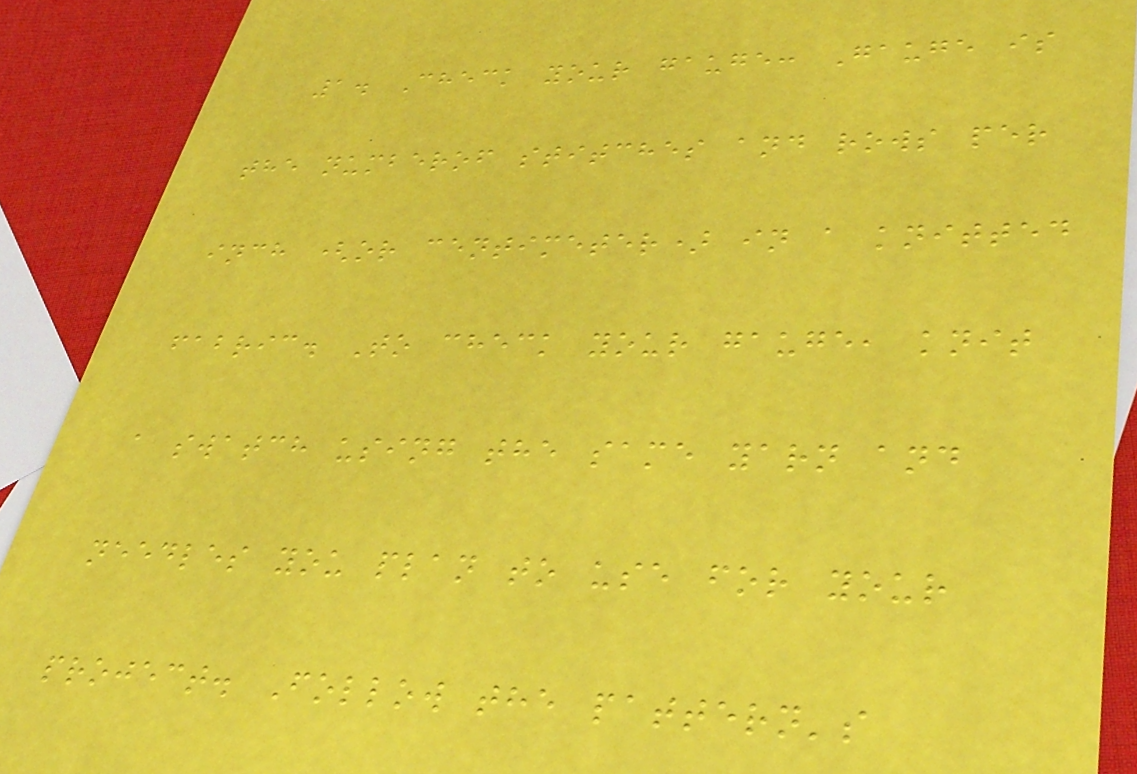1. Check your gauge: Gauge is
the numberof stitches and rows per
inch (or centimeter) in a knitted
fabric. To check your gauge, knit
a swatch using the same yarn and
needles you plan to use for your
project. Follow the pattern's
